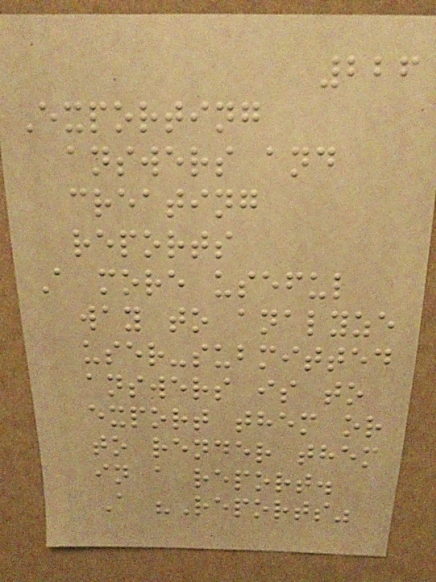226
Exporting
answers and
creating
reports
A more useful
way to analyze
user-submitted
answers is to
export them or
to render them
in a report.
A "Reports"
